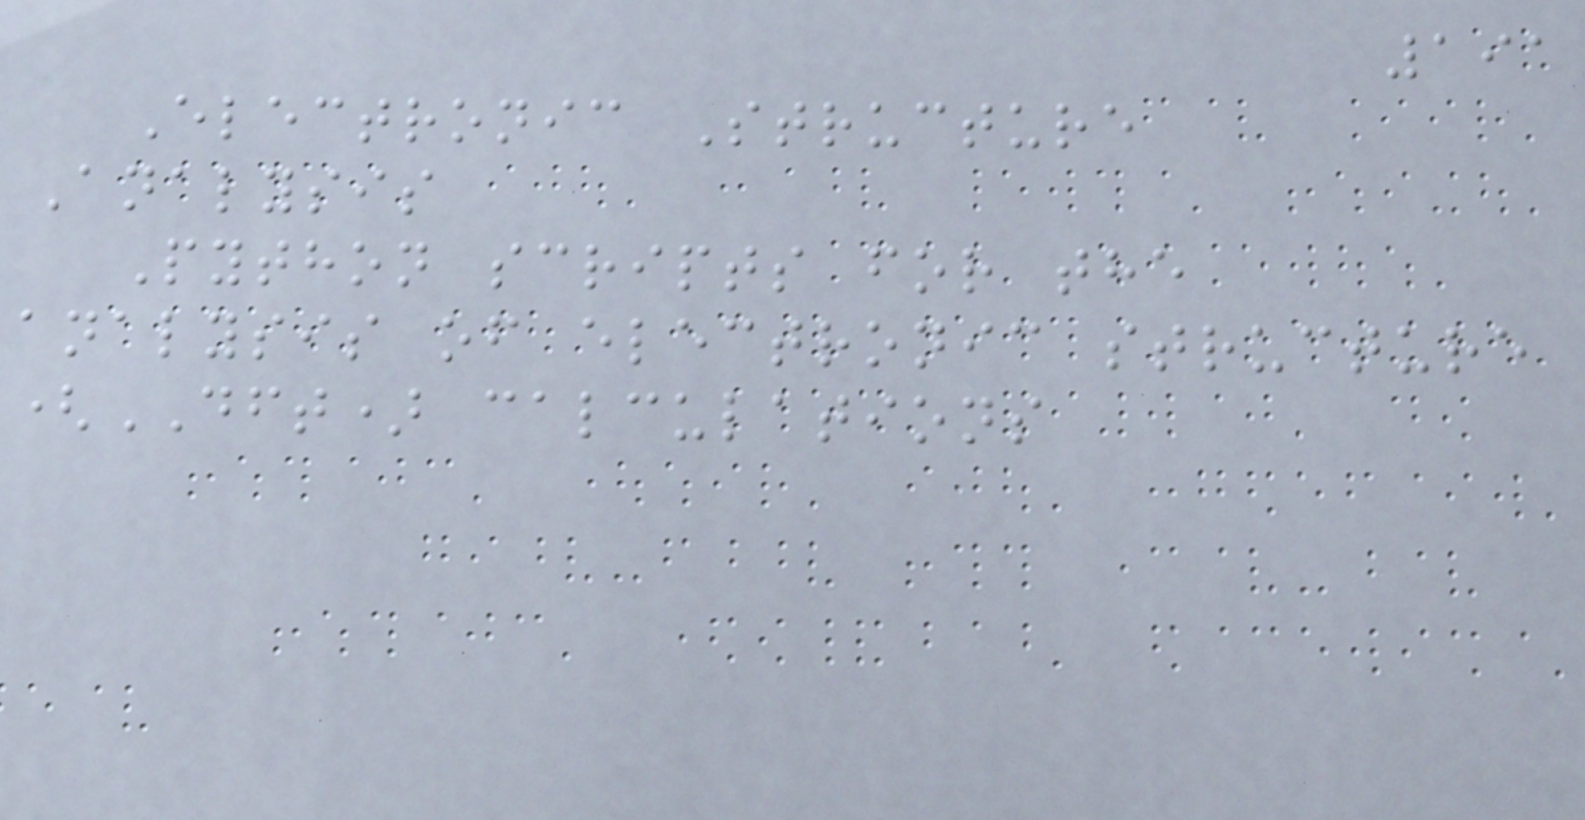191
Electronic Structure
Analysis
Python scripts for the
analysis of electronic structure
(DFT) calculations
